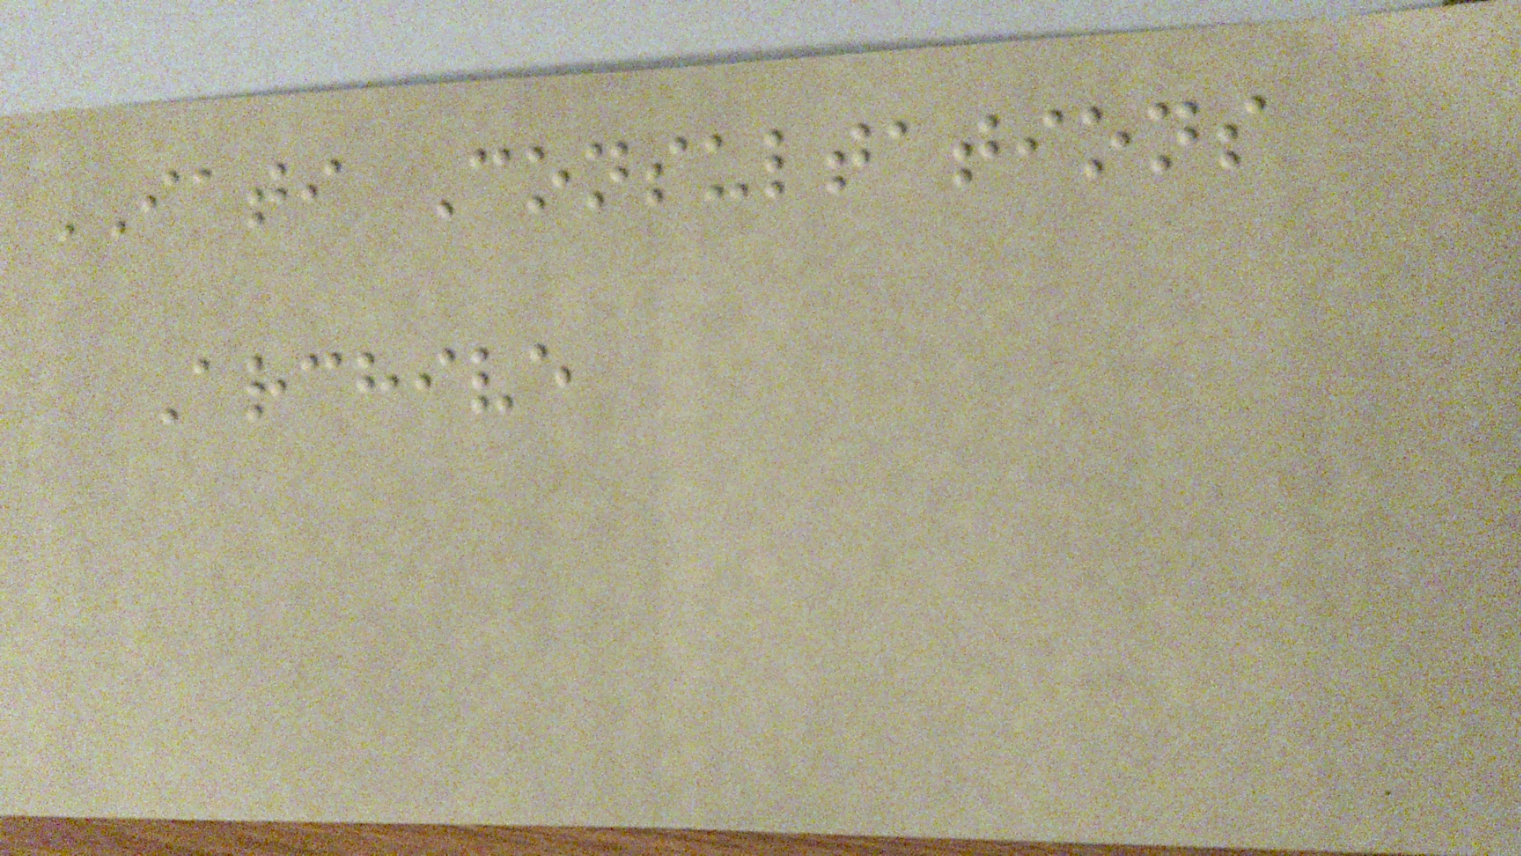IATI Consultations
Archive
